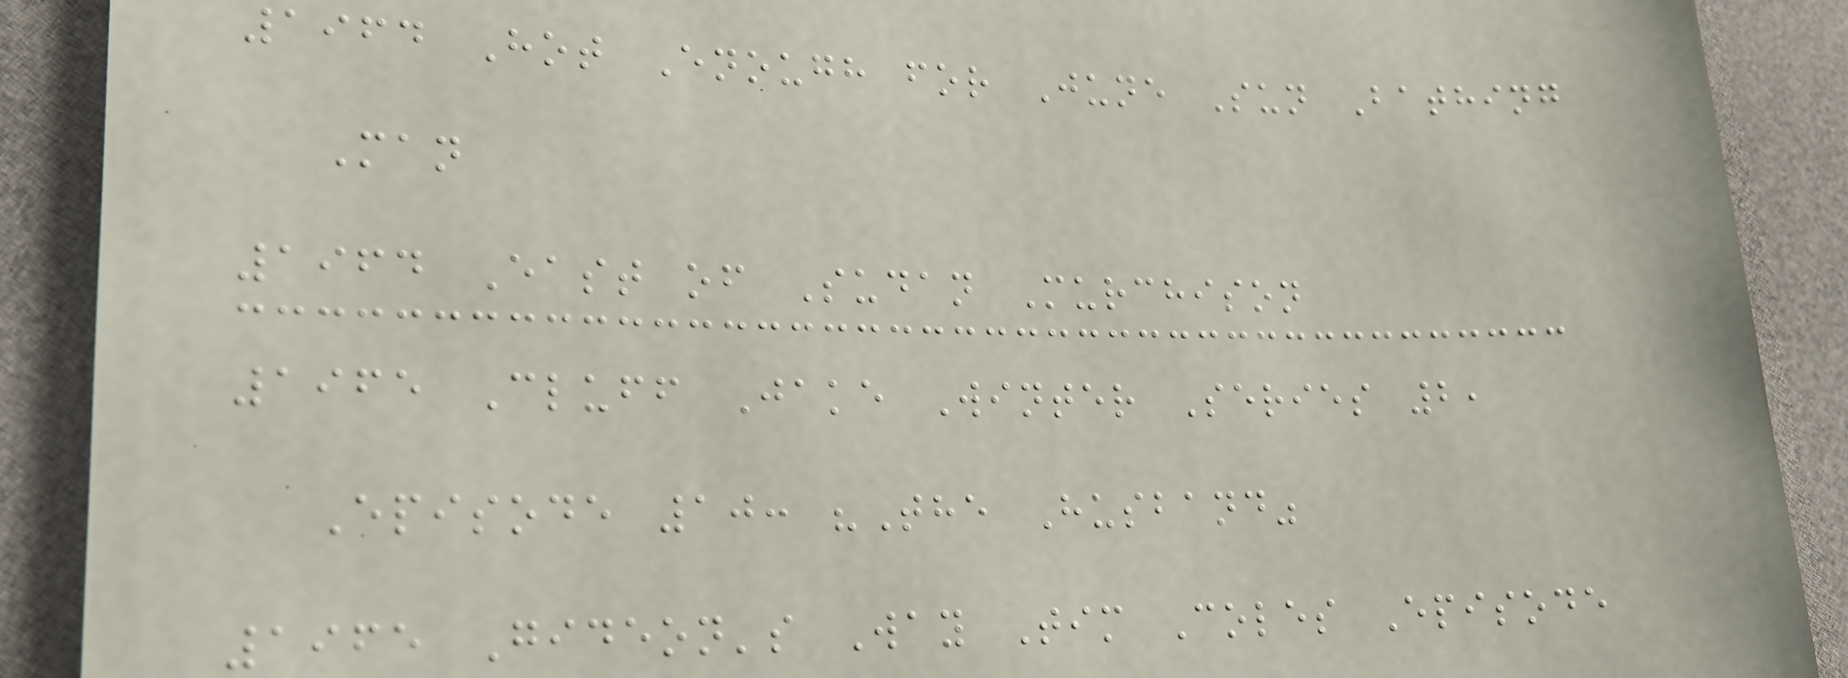1964 Hot Enough for June Sun Bathing
Man
1964 East of Sudan Murchison
1965 Cluff Jake Winter Series 2,
Episode 10: "The Husband"
1965 Gideon's Way Tim Coles Episode
